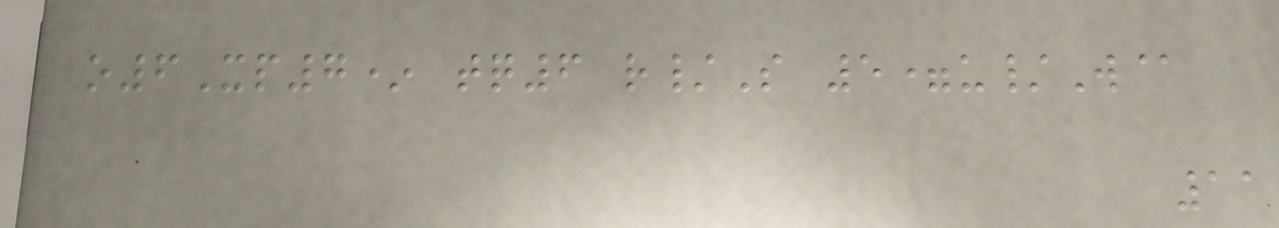o6Xp7* tq6 r/S 5=u/W@
11
